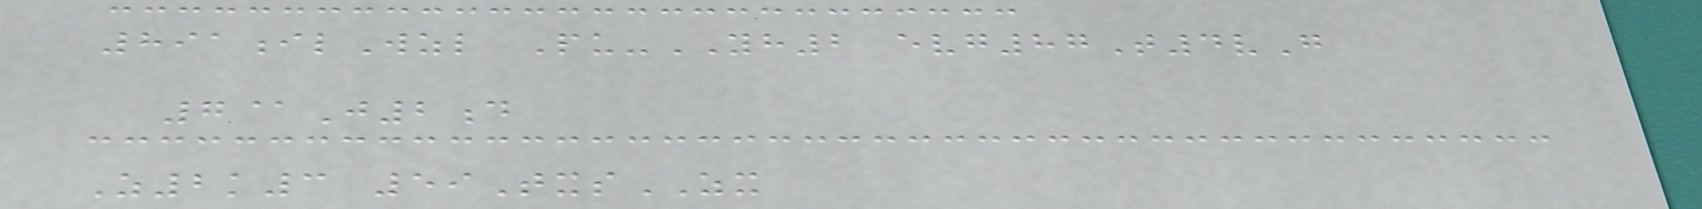891ilWzl Pu-YH2 evg87T4vG
7@J2d
Z2k3 59TxsZX
